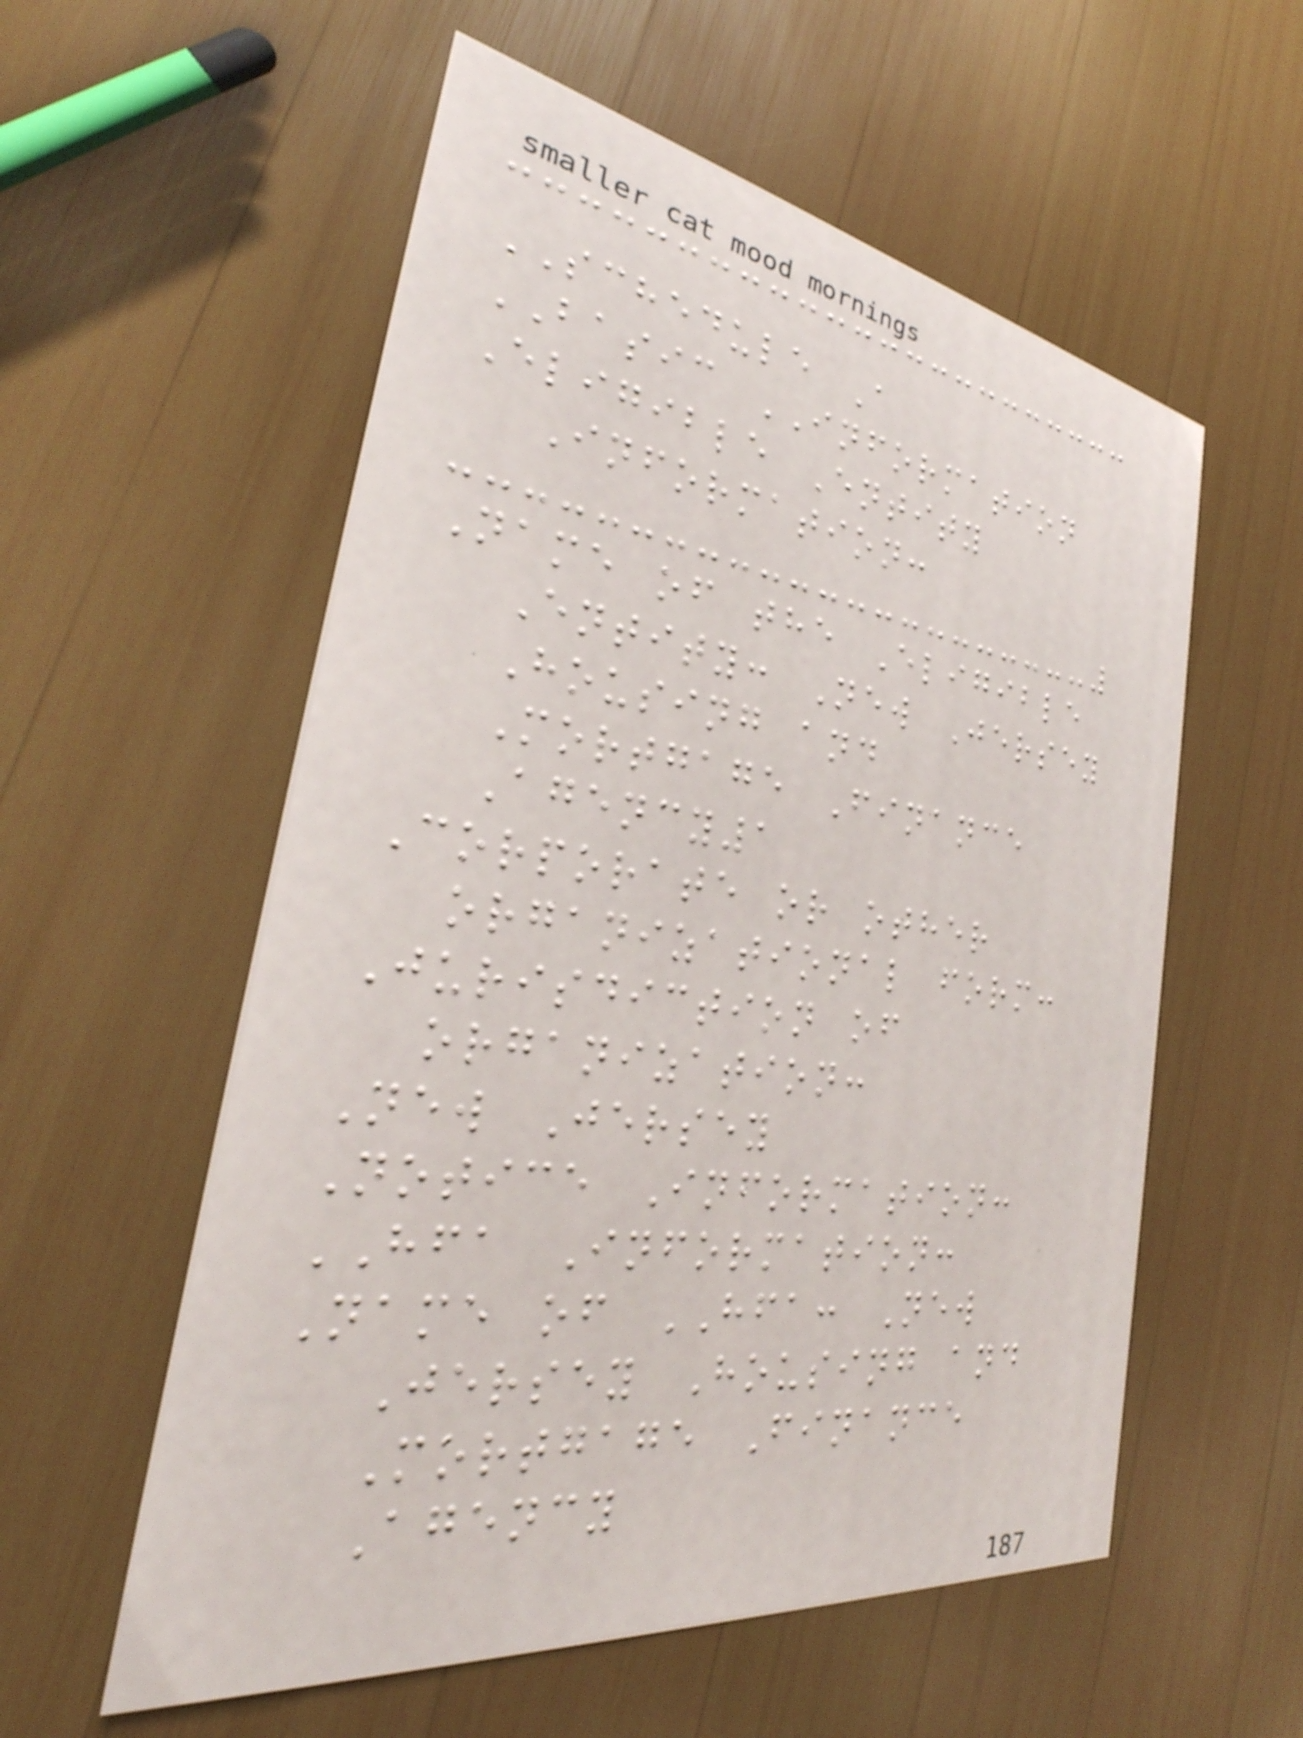SCHEDULE A
BASIC INFORMATION
Eligible Entity
Information:
Name of the Eligible
Entity: New Jersey
Housing and
Mortgage Finance
Agency1
Corporate or other
organizational form:
Jurisdiction of
organization:
New Jersey
Notice Information:
HFA Information:
Name of HFA: New
Jersey Housing and
Mortgage Finance
Agency
